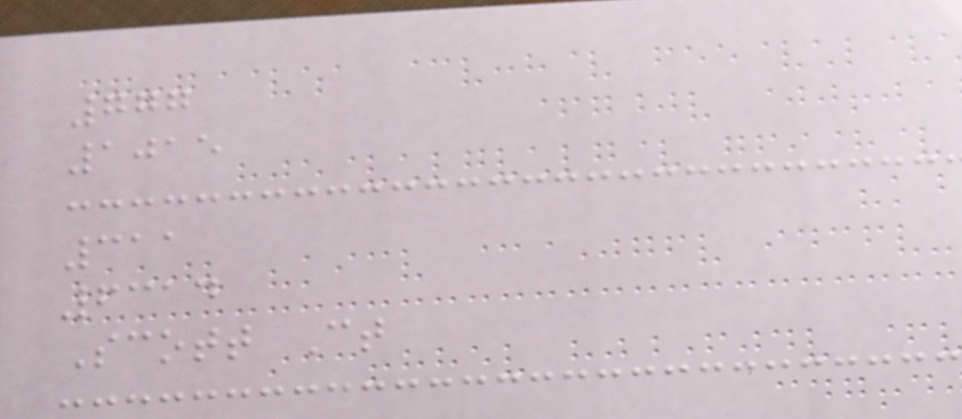777
1015
311
6314
Scott Ct
